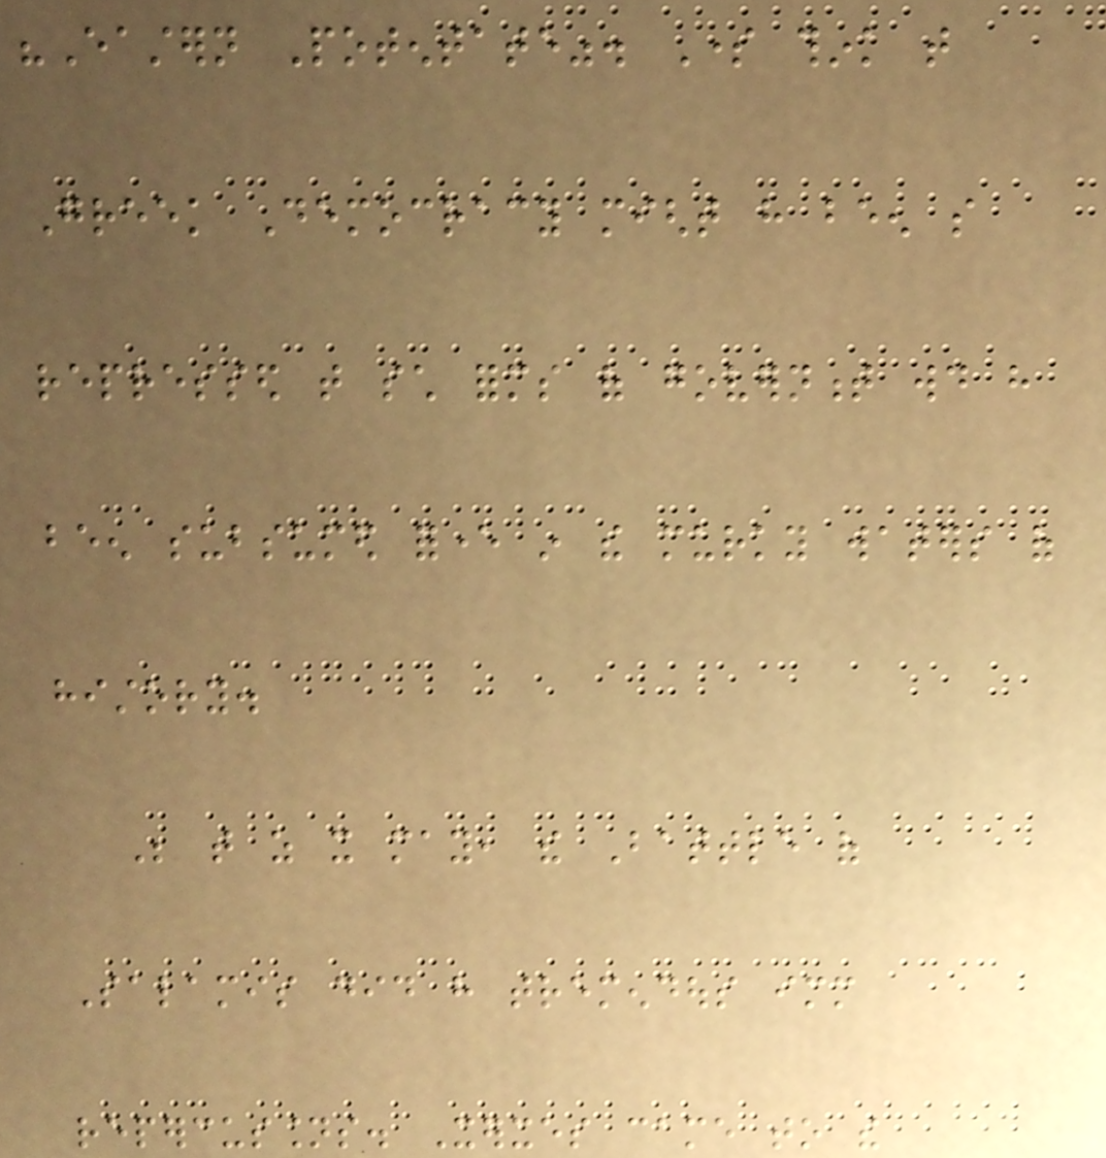"Eastern Potentate". Some think that
Greek Democracy might have been so
repressed that such forms of government would have
been subsumed forever in the murky waters of
history.
Be that as it may, the Battle of
Salamis did have tremendous immediate
repercussions. Xerxes came to the
